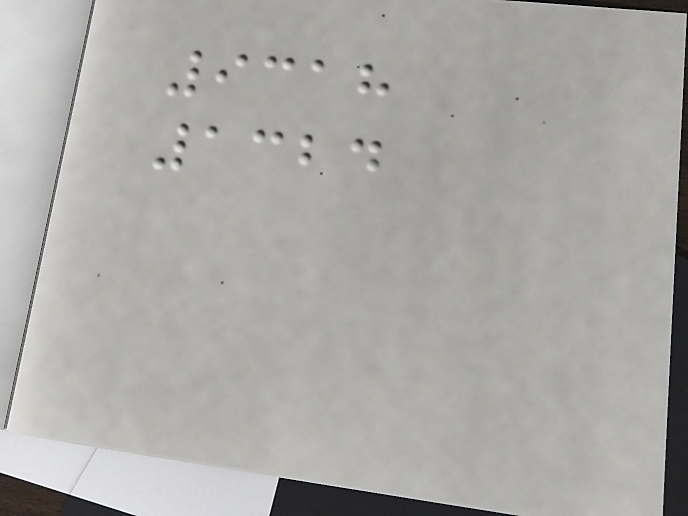9318
1324
